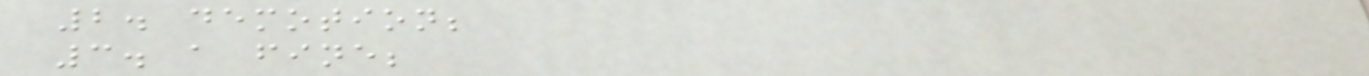2. demotion;
3. a fine;
